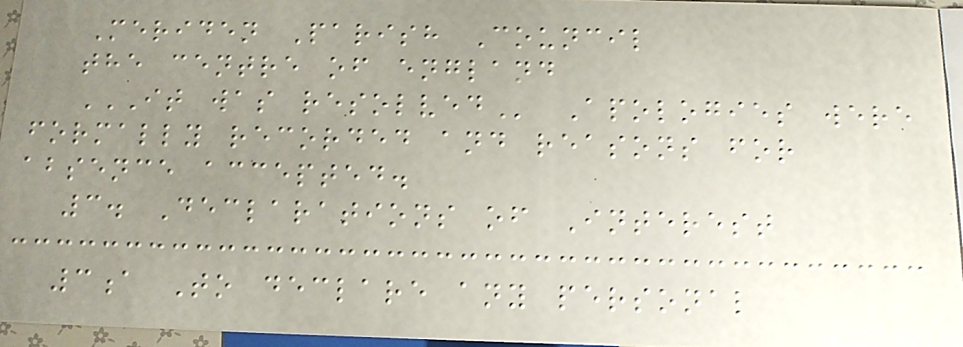Meriden Parish Council
the centre of england
IT WAS RESOLVED Apologies were
formally recorded and reasons for
absence accepted.
3. Declarations of Interest
3a To declare any personal
